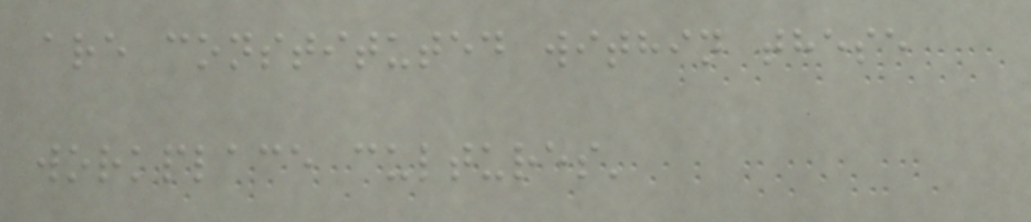are constituted within these
workplace cultures'
